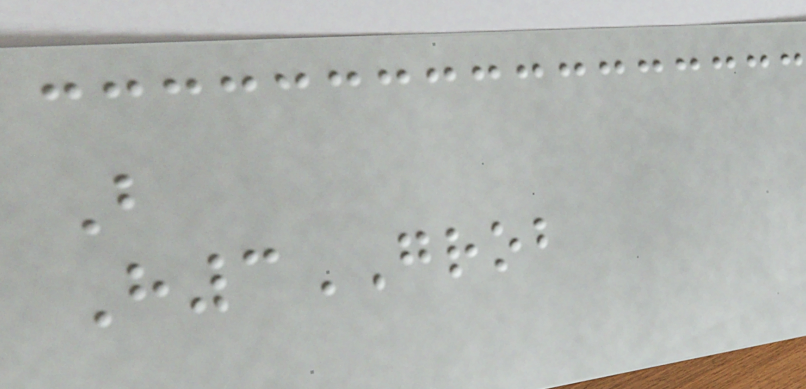B
H3GROB
